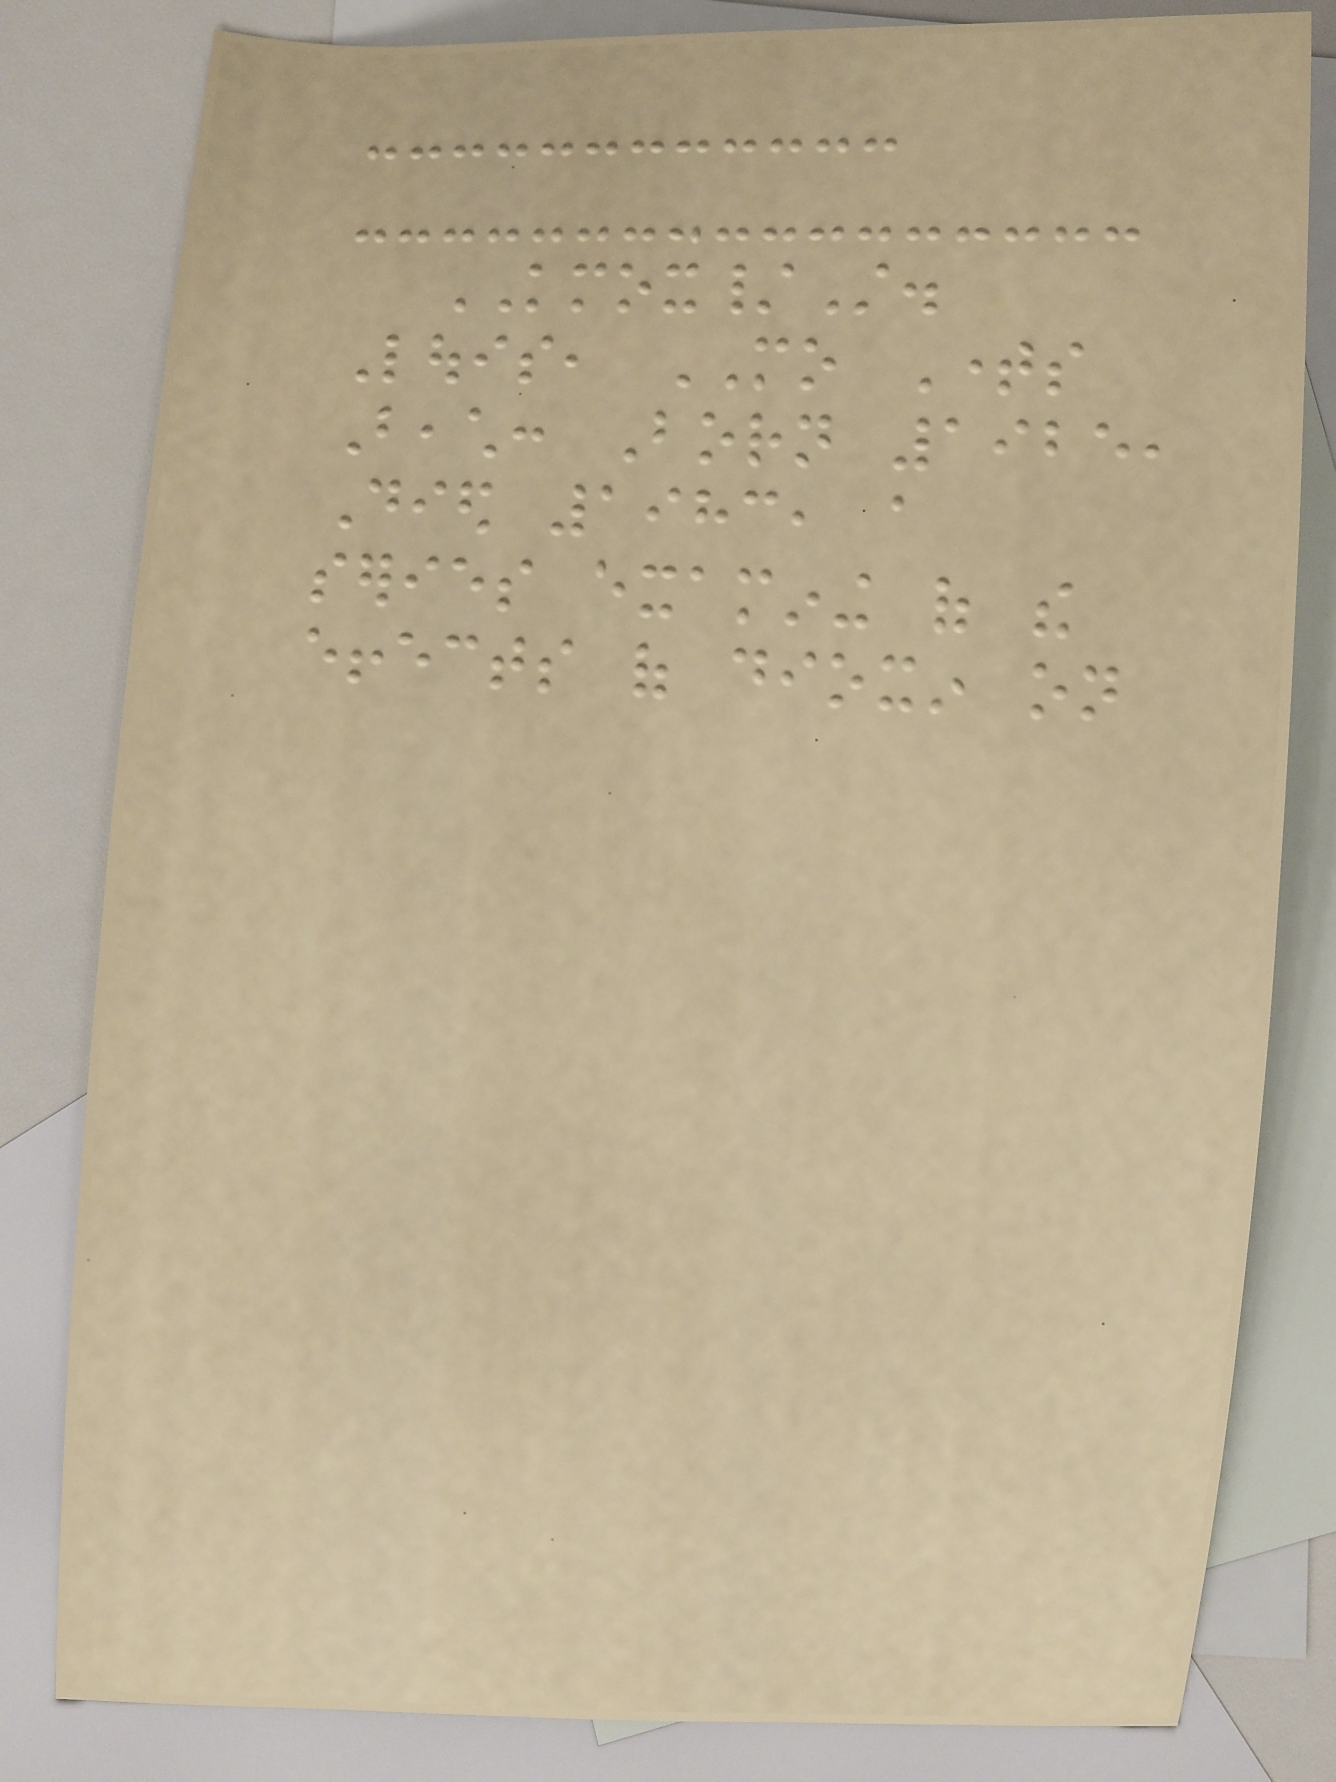KMOX/St.
Louis, MO Times
Beach: Born 1925,
Died 1983, a
series examining of the
effects of dioxin on
